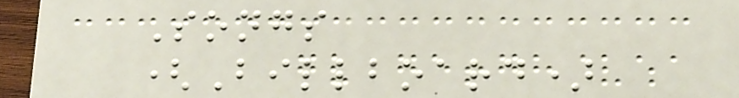Songs
(Billboard)
